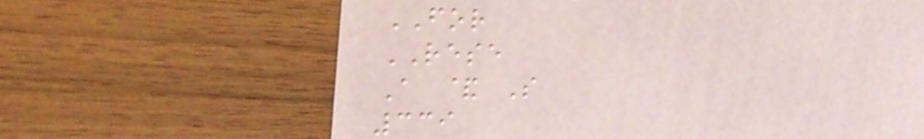FOR
RESE
A & S
339
